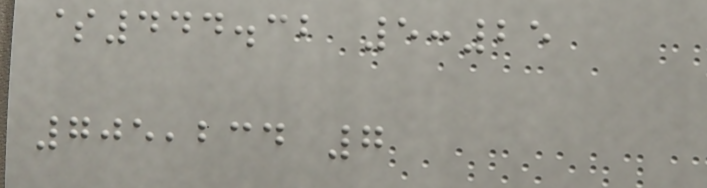$444.32 5:25
705,234 7
